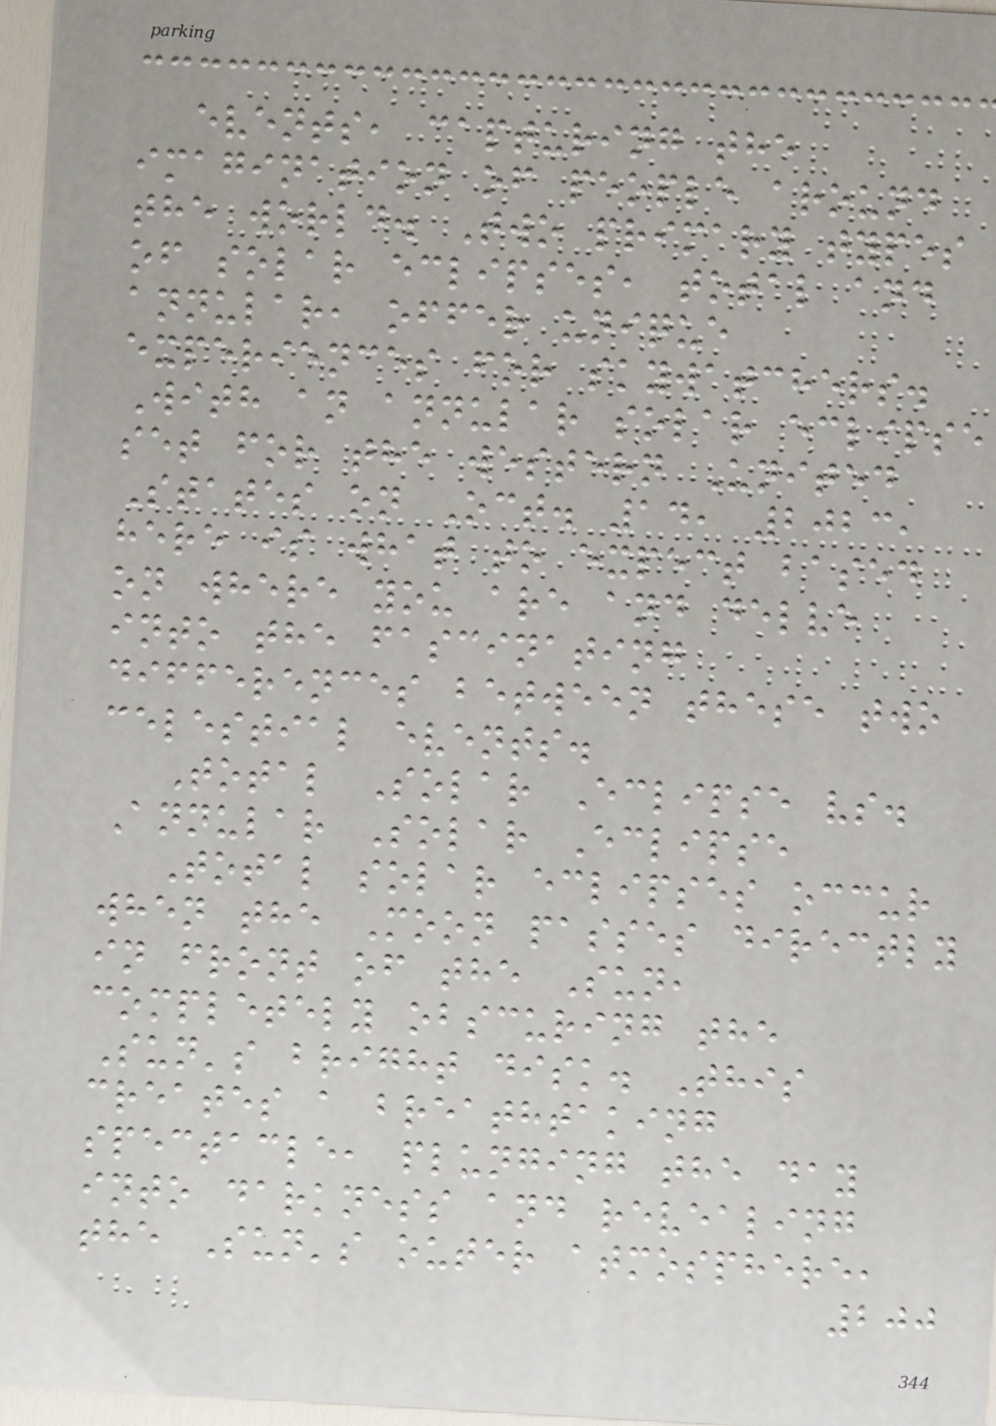events, capturing the
imagination of people around
the world. Two primary types
of solar eclipses, total and
annular, offer unique
experiences for skywatchers.
With an annular solar eclipse
set for the western United
States on Oct. 14, 2023,
here is what to expect based
on where you are and delve
into the fascinating
differences between these two
celestial events.
Total Solar Eclipse vs.
Annular Solar Eclipse
Total solar eclipses occur
when the Moon passes directly
in front of the Sun,
completely obscuring the
Sun's bright disk. This
creates a breathtaking
spectacle, plunging the day
into darkness and revealing
the Sun's outer atmosphere,
200
